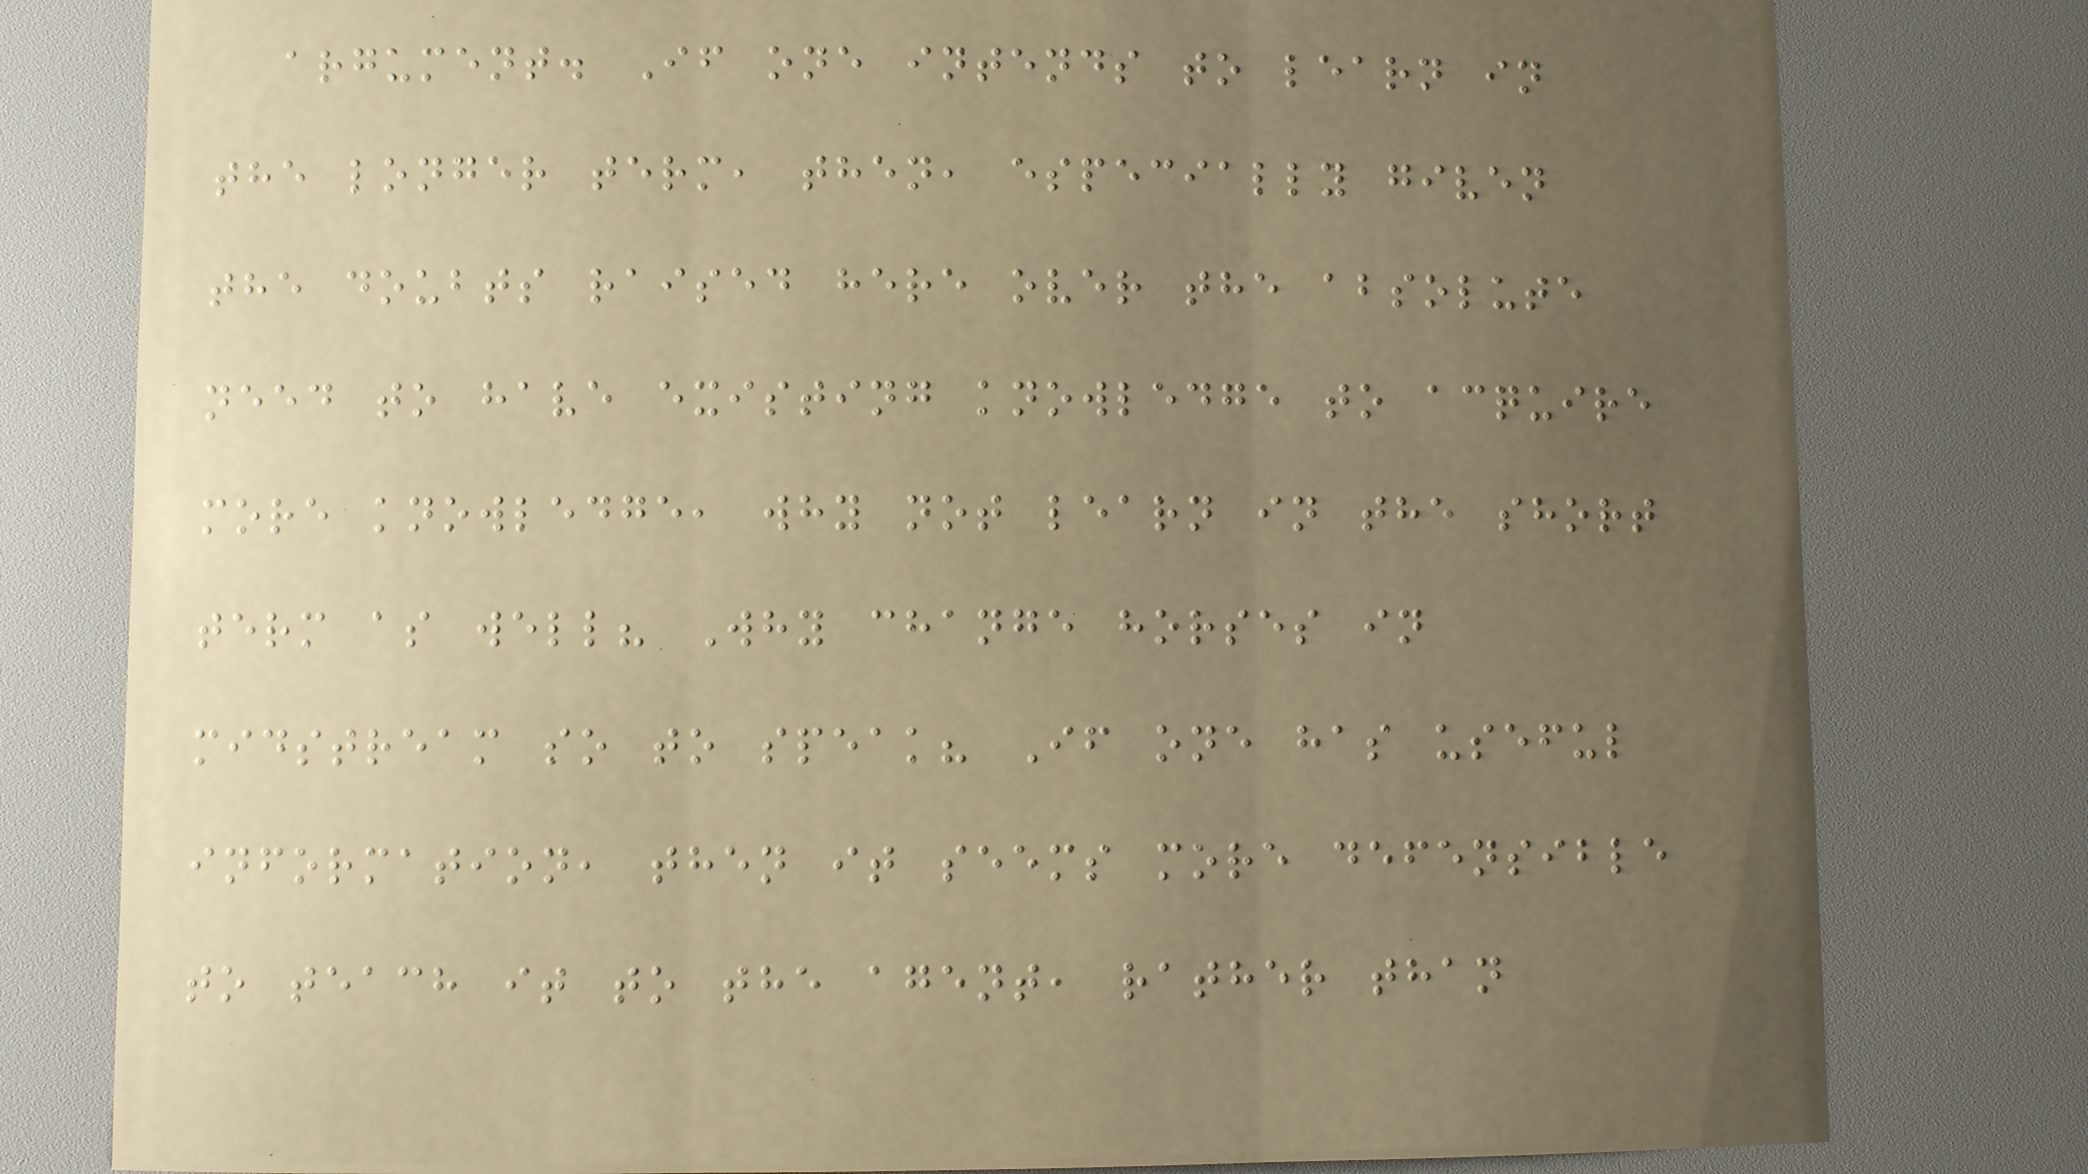argument. If one intends to learn in
the longer term, then, especially given
the doubts raised here over the absolute
need to have existing knowledge to acquire
more knowledge, why not learn in the short
term as well? Why change horses in
midstream so to speak? If one has useful
information, then it seems more defensible
to teach it to the agent, rather than
